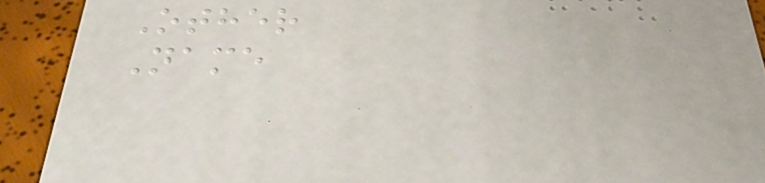Other
Name
